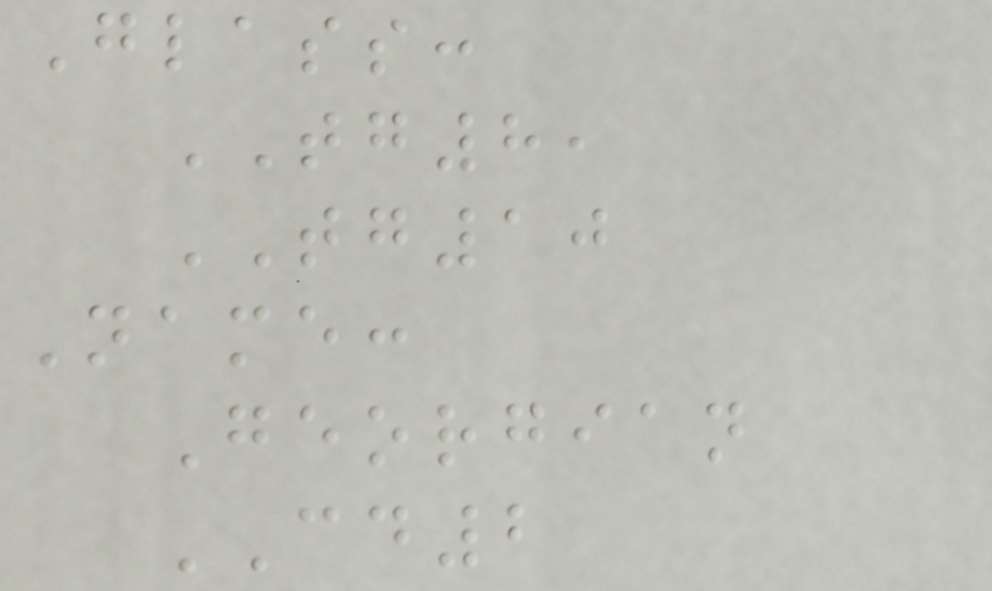Glass:
TG8,
TG10
Name:
Georgian
CD2
